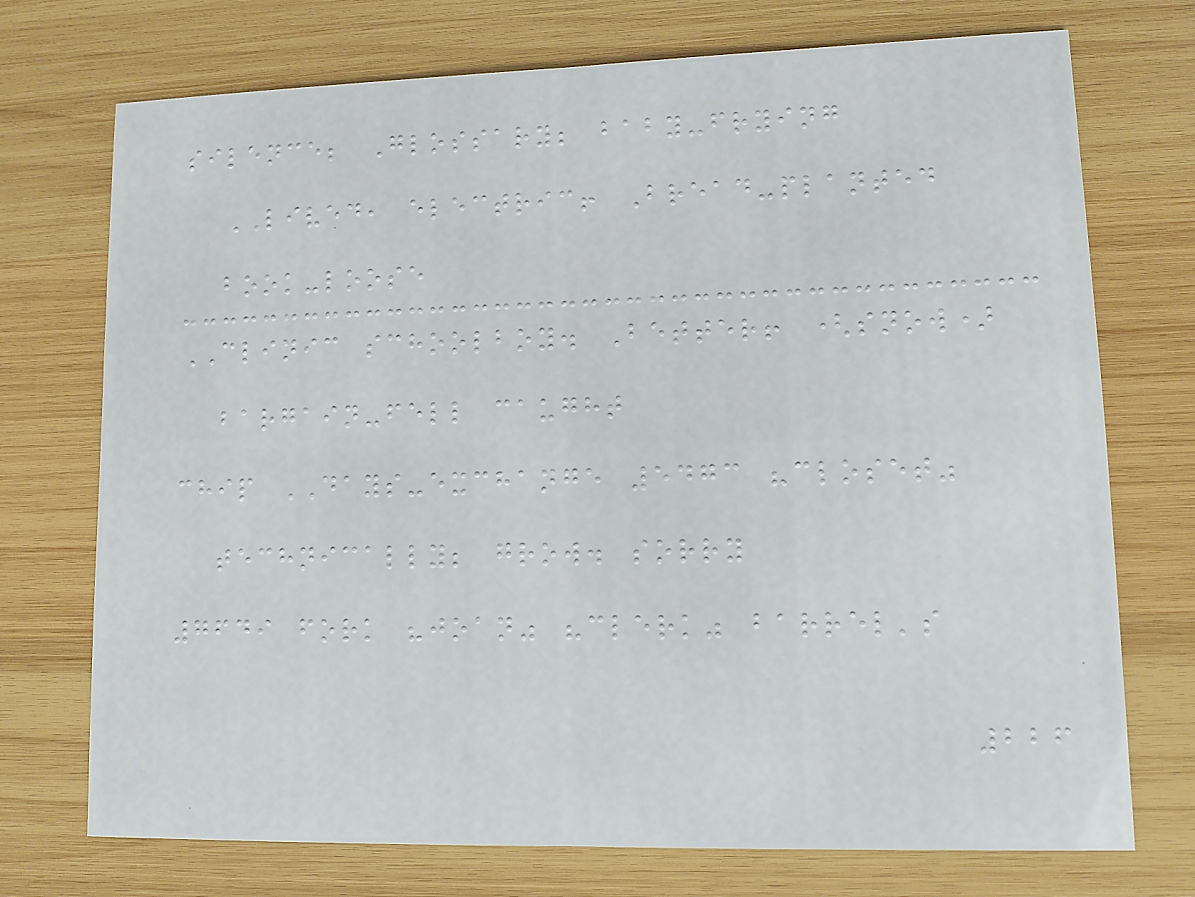silence; Glossary; baby-frying
LIVED, electric! Bread-planted
book-loose
CLINIC schoolboy. Better! (snow)
bargain-fell caught
chip DAYS-exchange 5473 "closet"
technically; grow. sorry
7649 fork "joan" "clerk" barrel's
226
